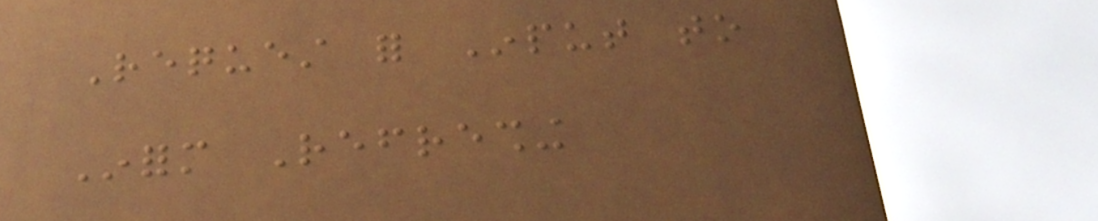Request for Input to
Inform Refreshing
